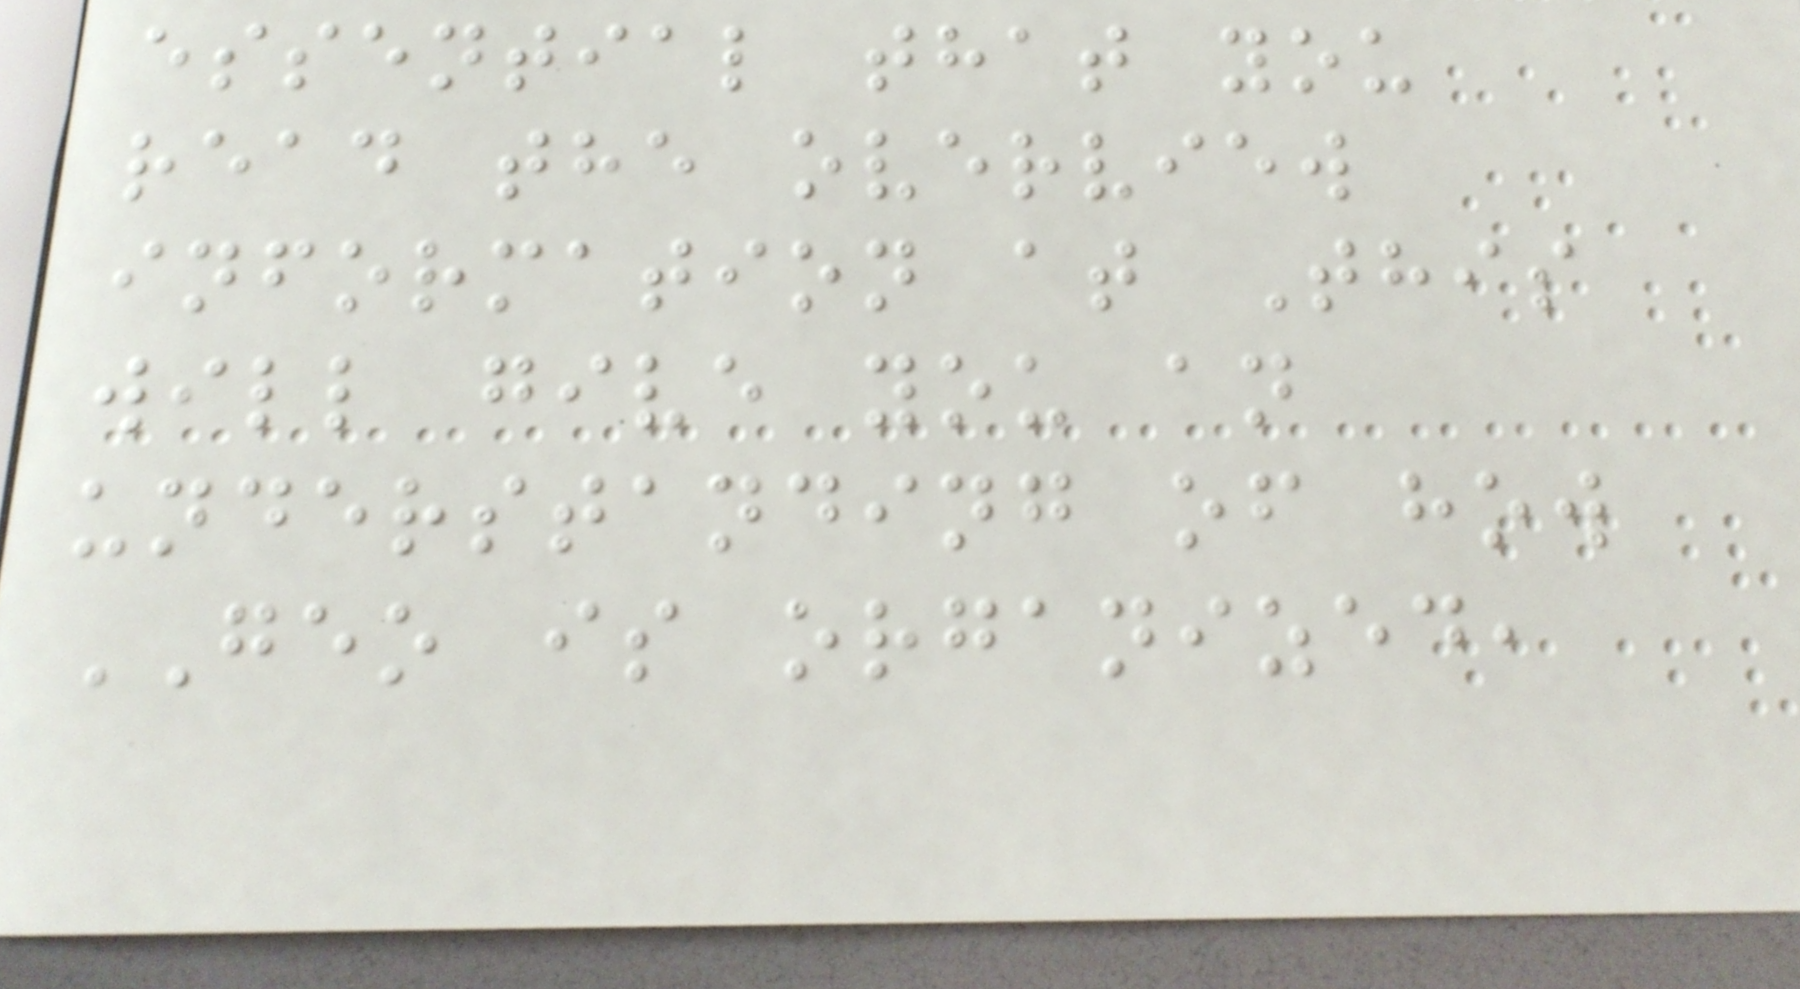essential that you
read the overview
information at This
will give you an
understanding of how
GEO is organized,
